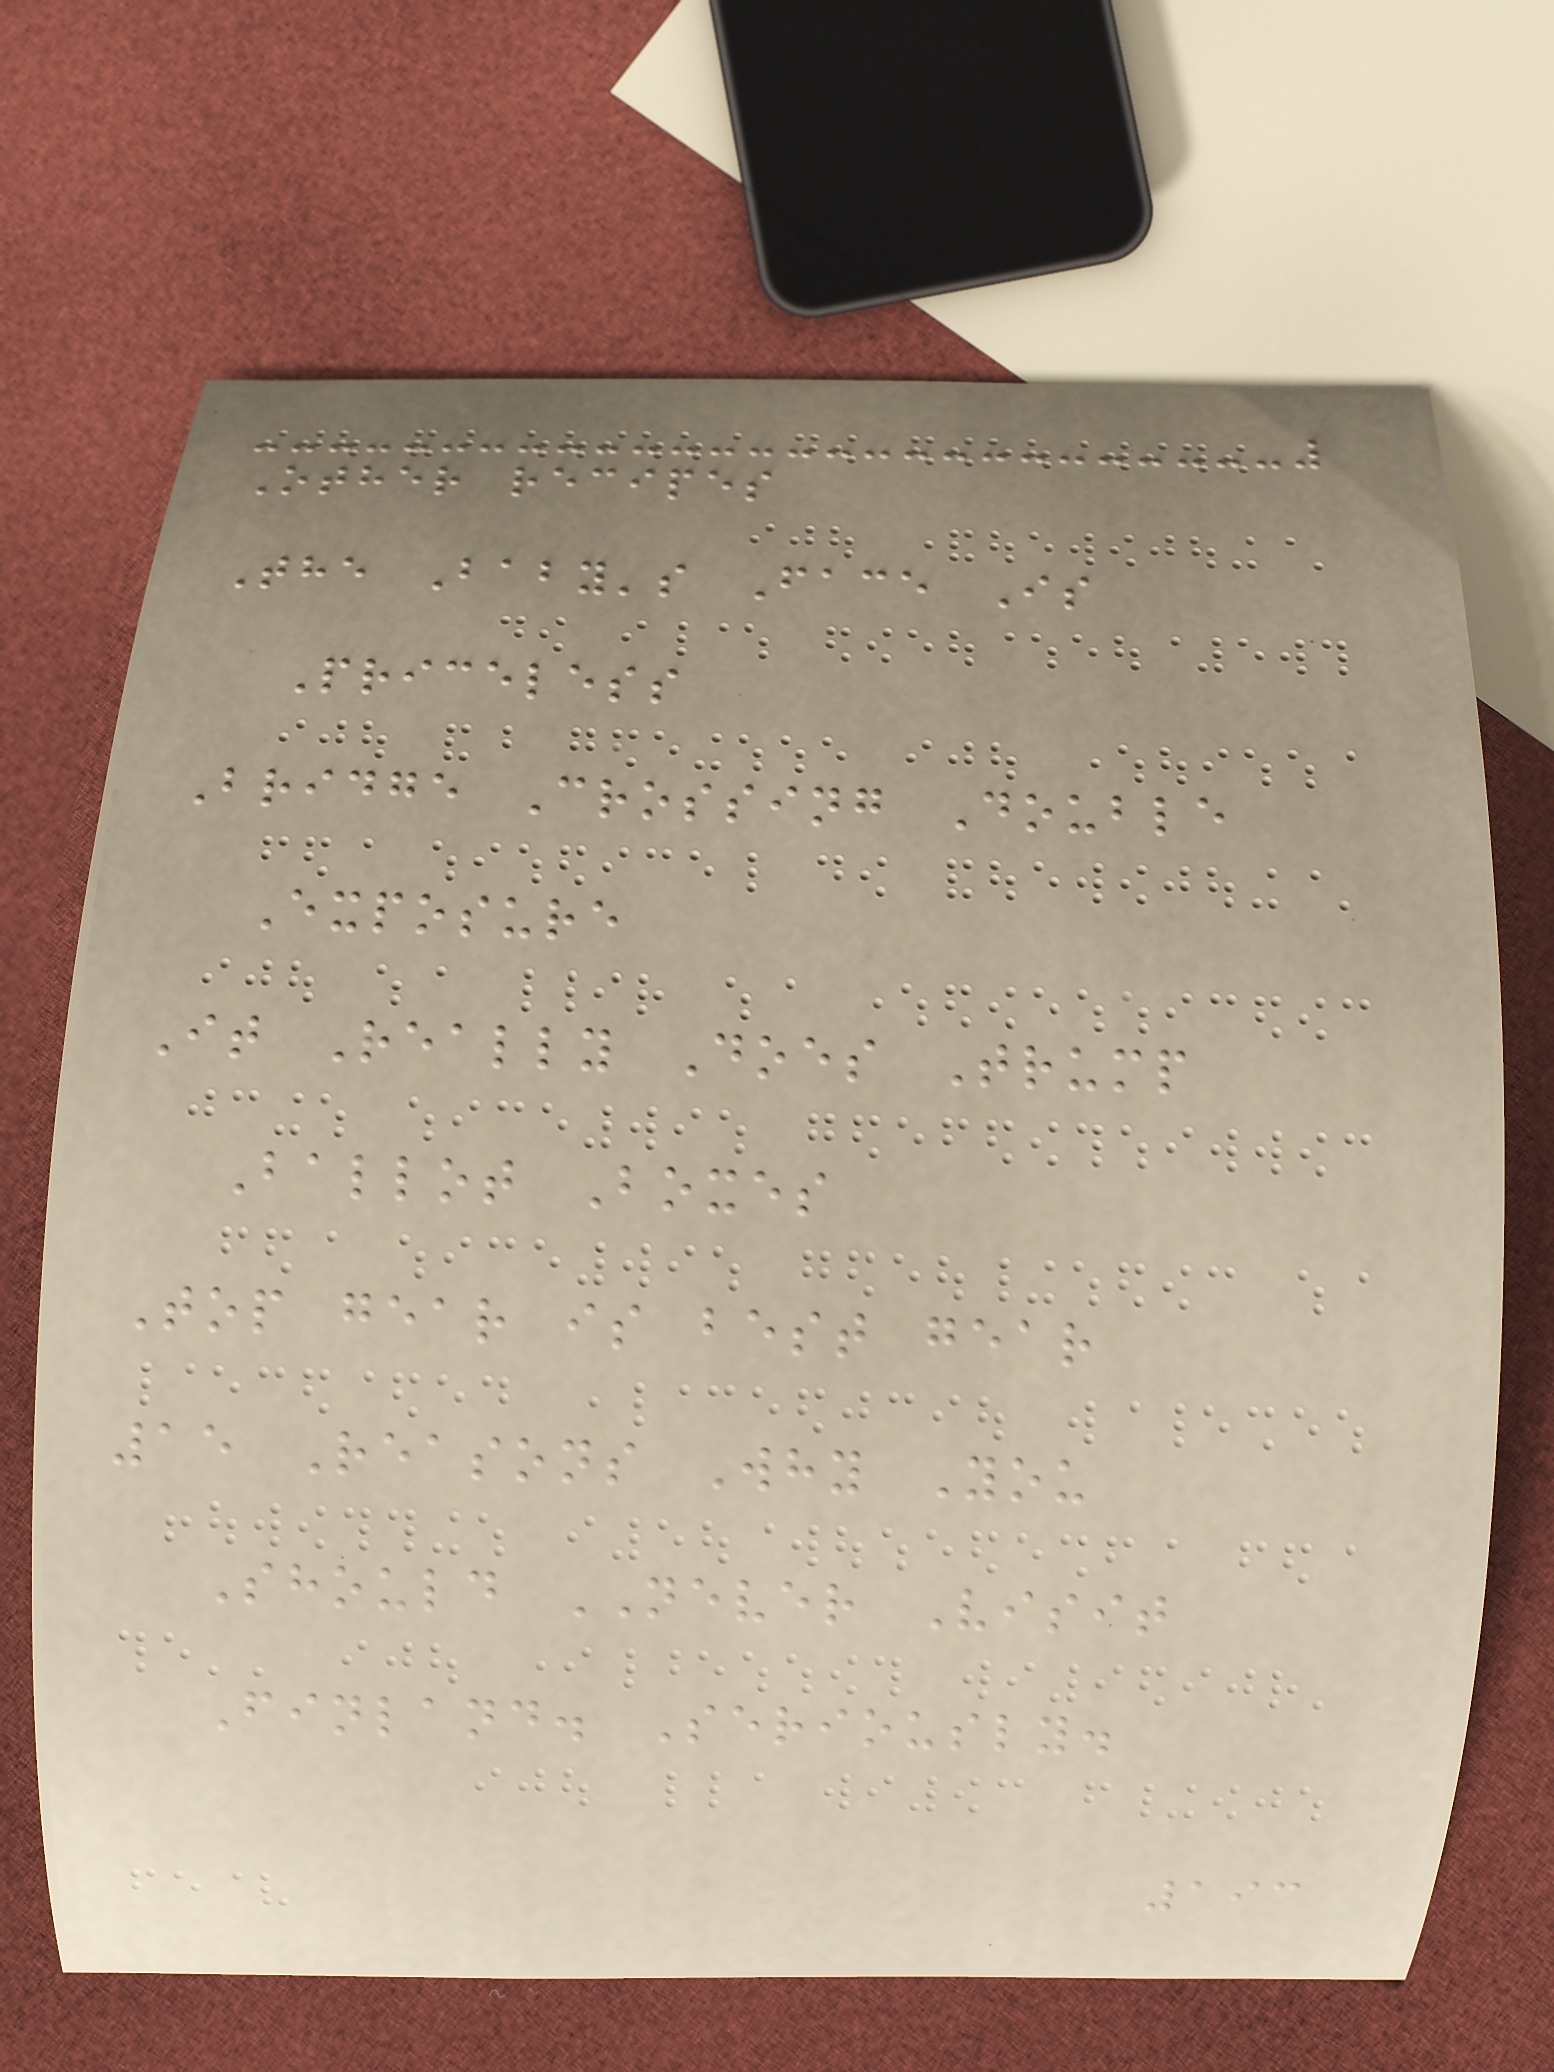Other recipes
The Baby's Face Is
Priceless
Bridge Crossing Double
Exposure
It Really Does Trump
Ballot Boxes
Top gear is best gear
15 Reasons Why You
Should NEVER Visit
Finland. Seriously.
193
